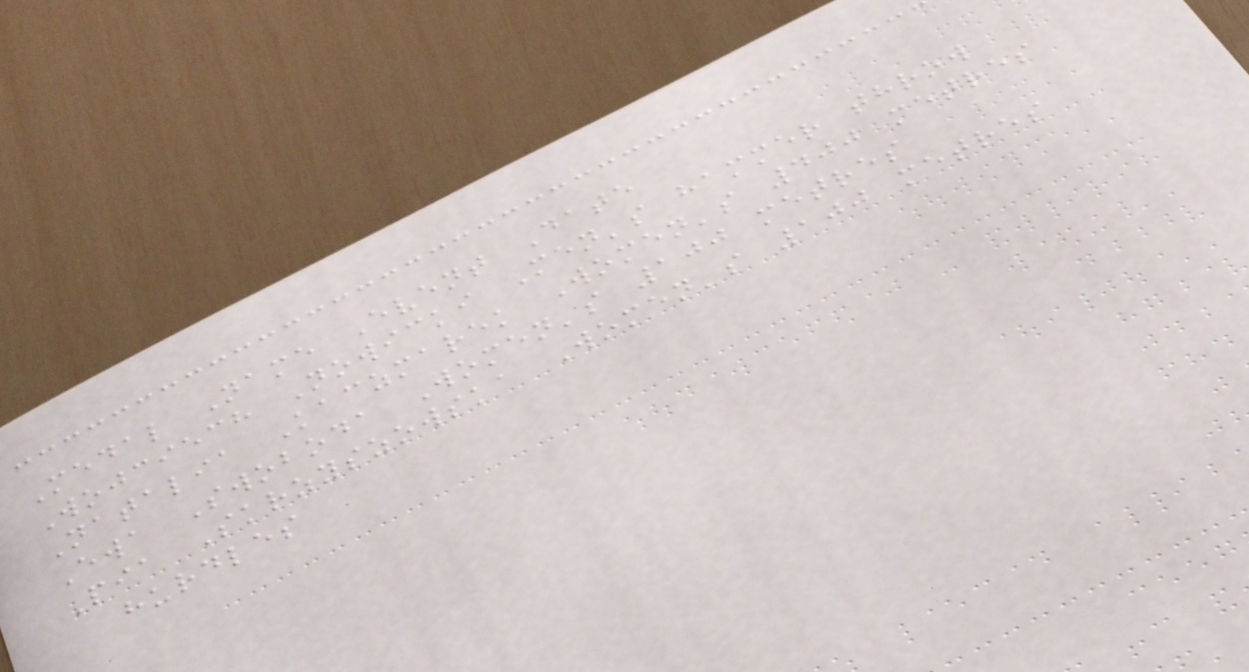Medal Name Event Date
Wojciech Nowicki Men's hammer throw
Natalia Kaczmarek Women's 400 metres
Ewa Swoboda Women's 100 metres
Pia Skrzyszowska Women's 100 metres
hurdles
